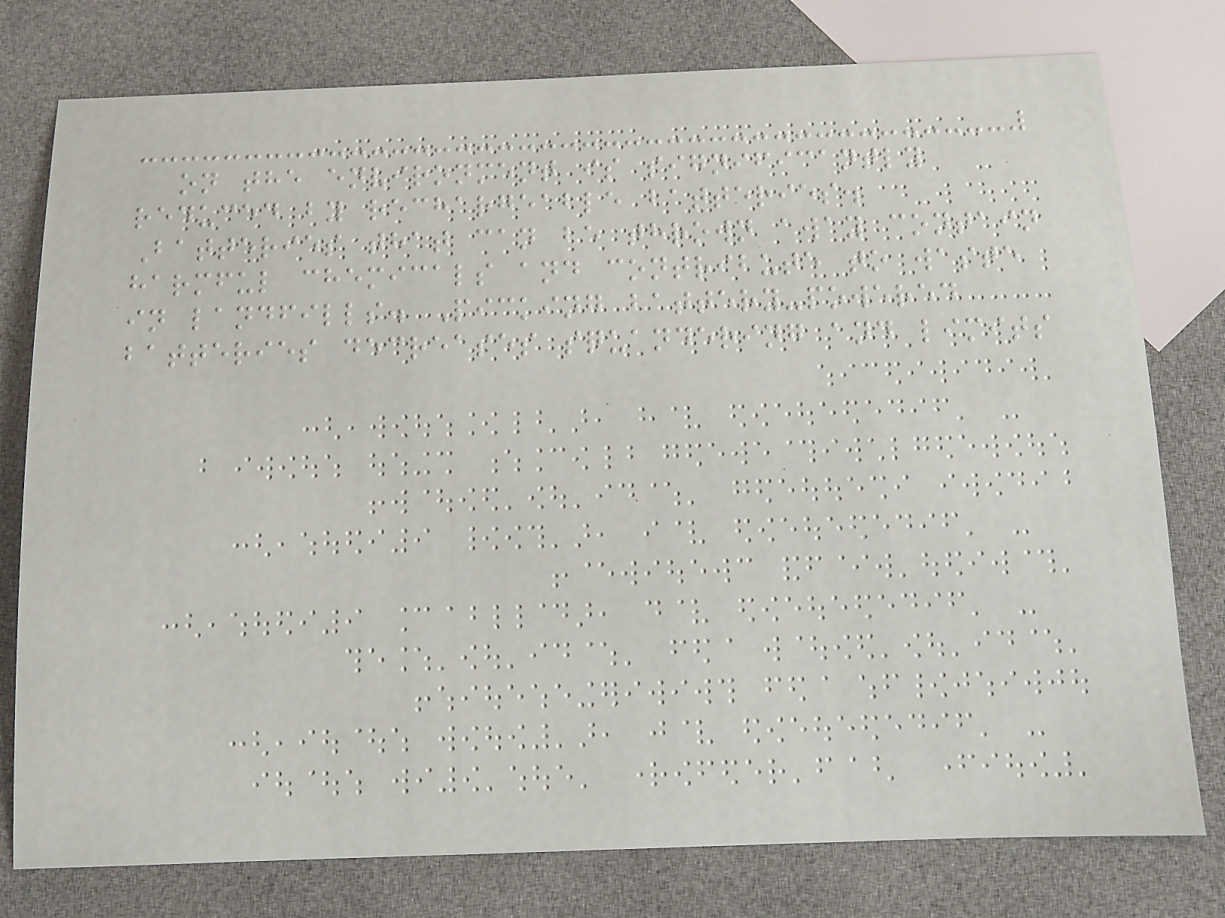on the environment is significantly
reduced by rechargeable batteries.
Batteries that can be thrown away contain
harmful chemicals and contribute to waste
in landfills. Picking battery-powered
batteries decreases squandering and limits
